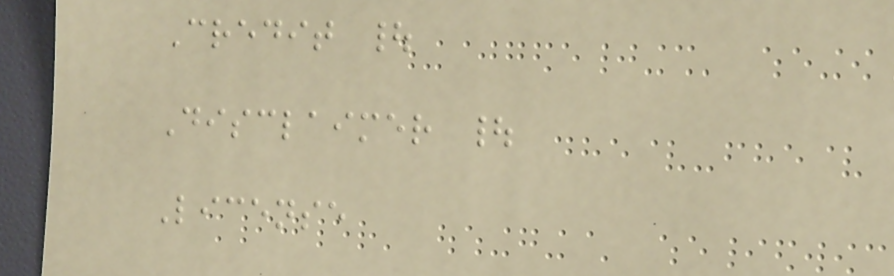Credit |
Disclaimer |
License
